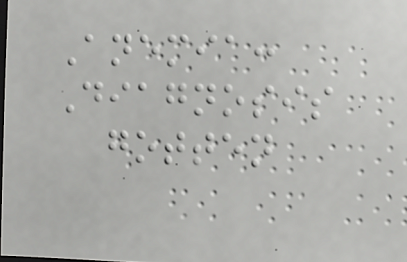Anemia:
Diagnosis
gotten
